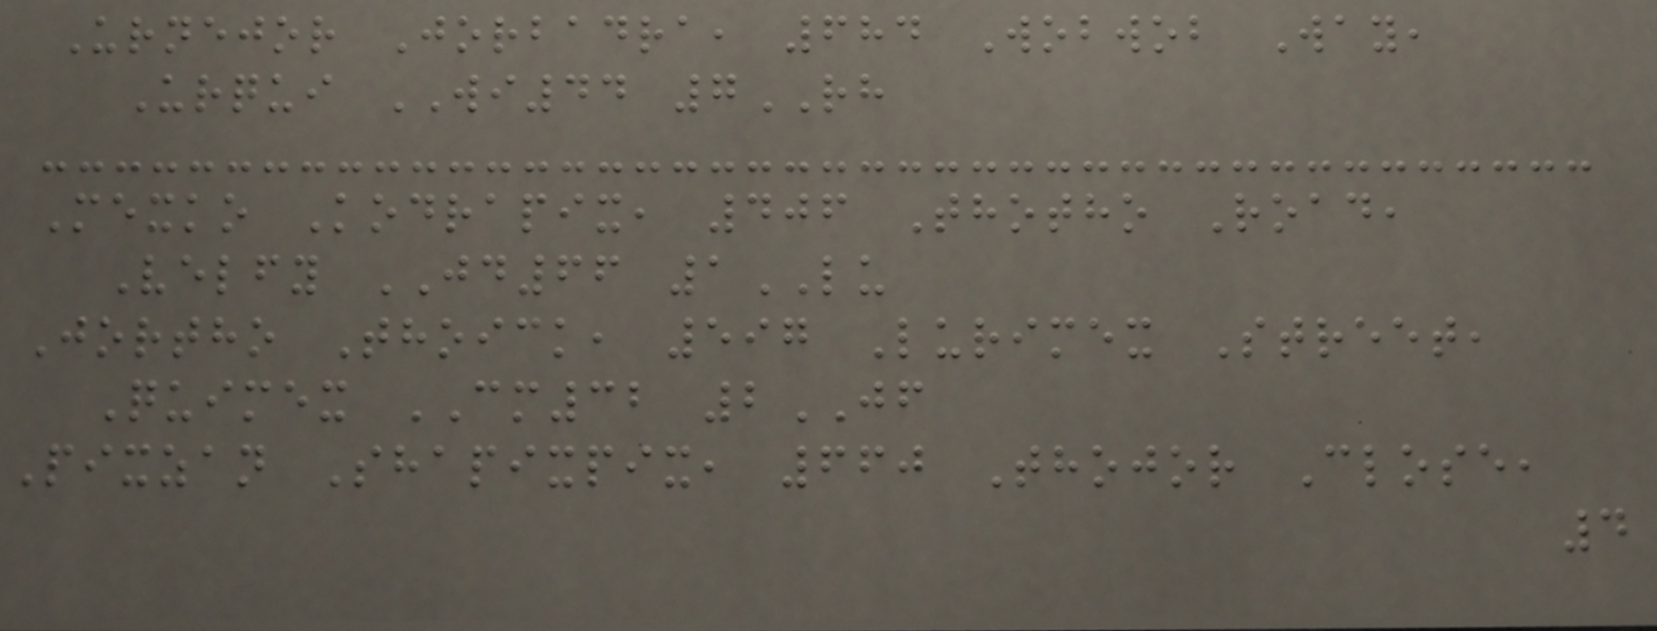Urnejor Jorbadra, 684 Wobwob Way,
Urqui WI44 7RH
Mexko Kodrapix, 406 Thotho Road,
Velfy JD66 1LU
Jortho Thoick, 597 Lurimex Street,
Quimex CM32 2JF
Pixzan Shapixpix, 660 Thojor Close,
4
